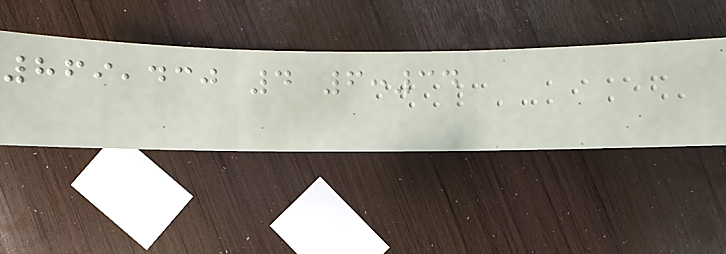869,430 4 6:34
